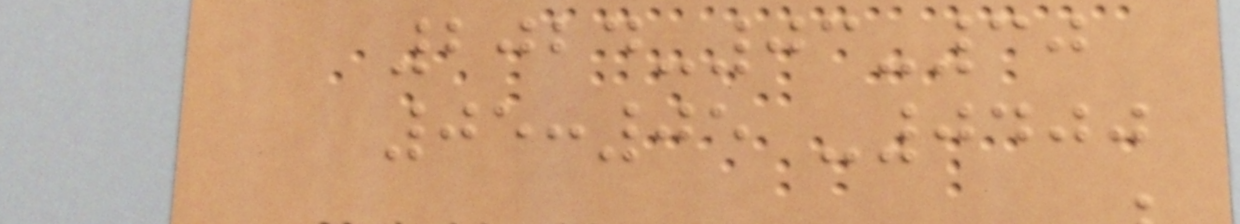2024-03-30
05:05 -0400
